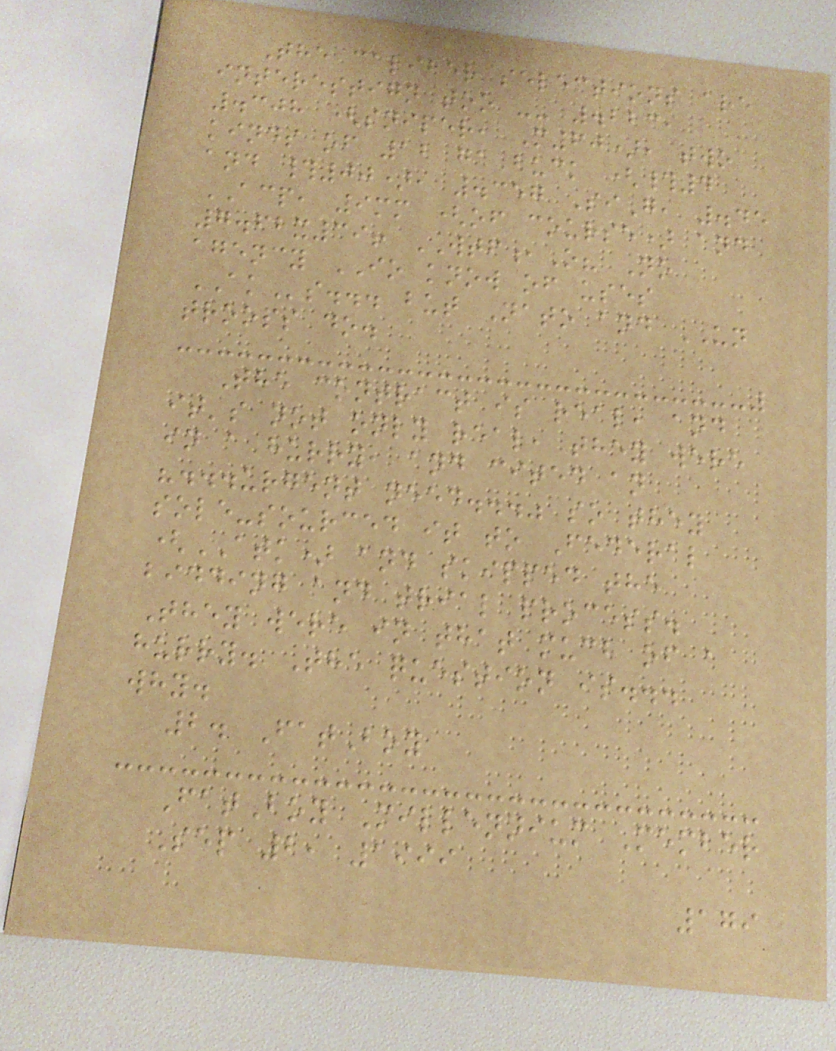The caliber selections are
interestign too -- .223,
.308 (sniper, M60), two
kinds of 12 ga buck (#4
and #00), .357 SiG, .45
ACP, 9mm (of course) and
7.62x39! WTF,O? No
agency IO know of uses
AKs... but Nato and UN
troops do.
The contract is real, and
it's not only real, they were
in a hurry, and cited an
"...urgent need..." so they
sole-sourced it to Federal
(ATK) and skipped the
bidding and trial process.
They were in that much of a
hurry. The question is...
why.
2. FatBoy
FatBoy Millennium Member
Sep 2, 1999
179
